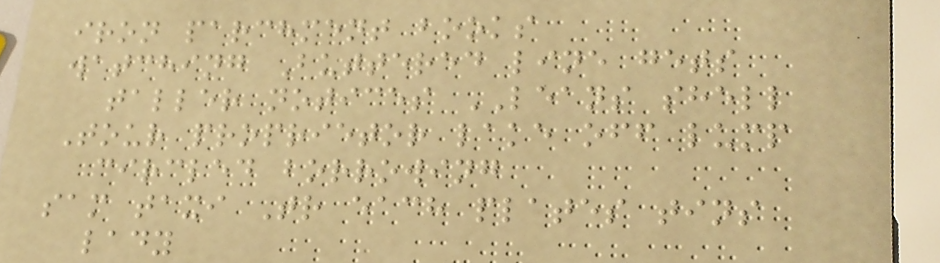iron parchment books
watching Buttered line gets
taller notices LEANS shell
Tour proprietor lake off lump
circled borrowing
sam taxi Tr each plates tins
lady
